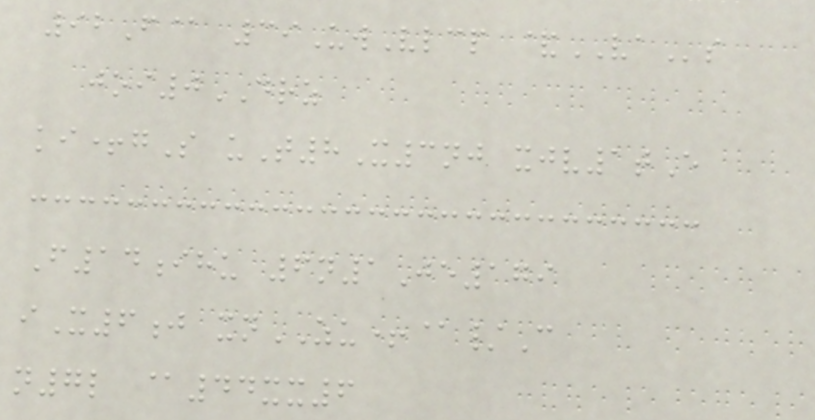92F@ 39UwVlcp &VAs
joi0DRZ
ki+gS uT8X3nj xjv1tE
F14ihu 6n1Je179
iX6j xnZU+@/C
n7l @44xx6
